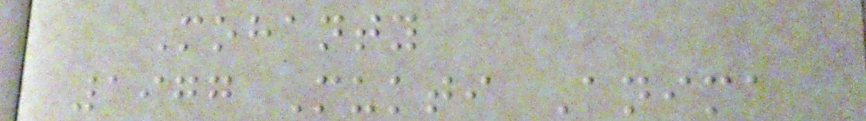Mohanty
1977 Mukti Anima
